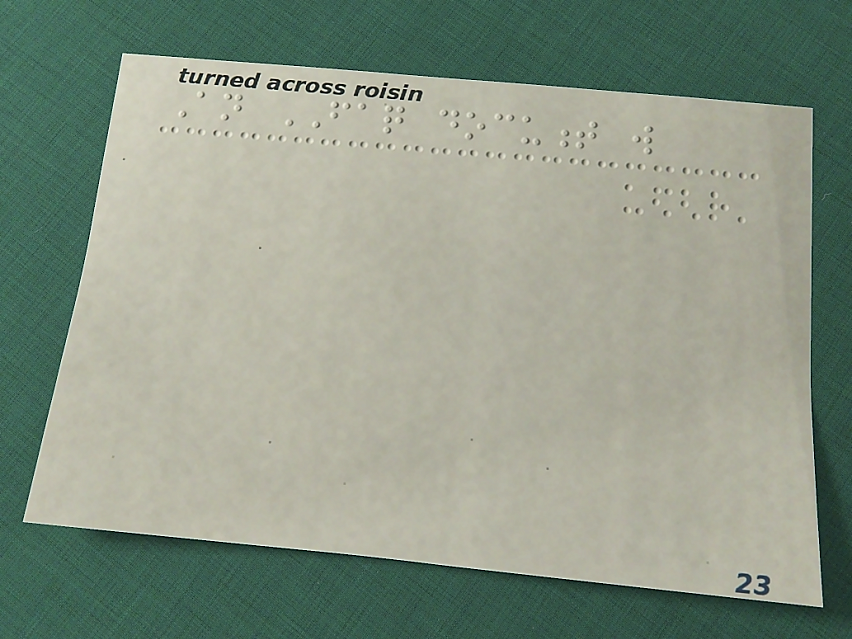An FAQ document will
